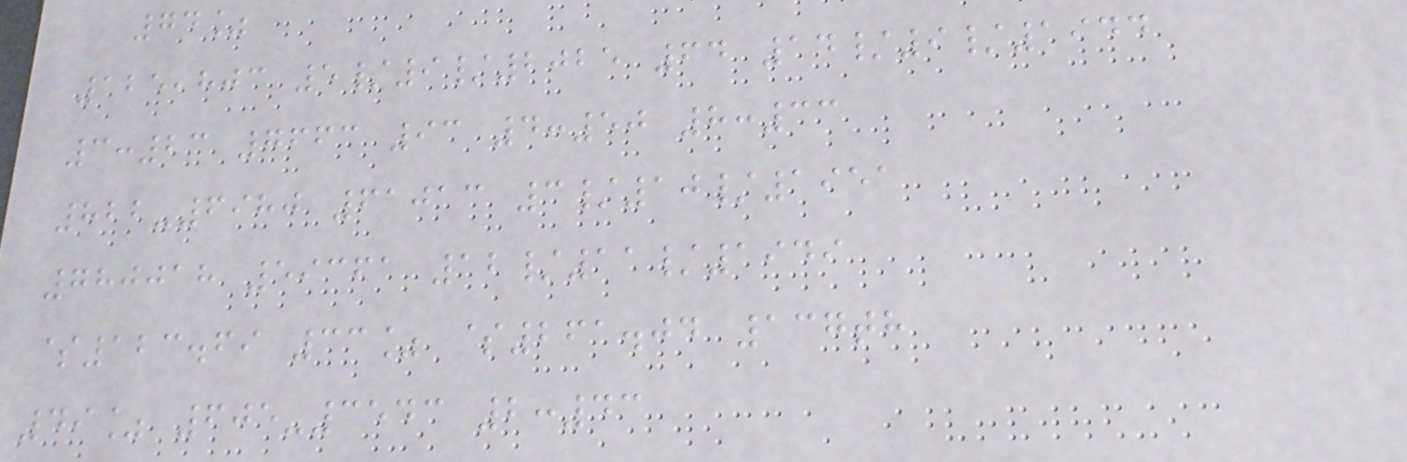74%
125,803 5/9/2025 64 14/9/1944
3:23 7663 93 4:50 8:33
822-6980 61013 3/10/1951
780018 59361 12/11/1949
$123.69 33% $261.04 137th
49% 605-3543 2:43
